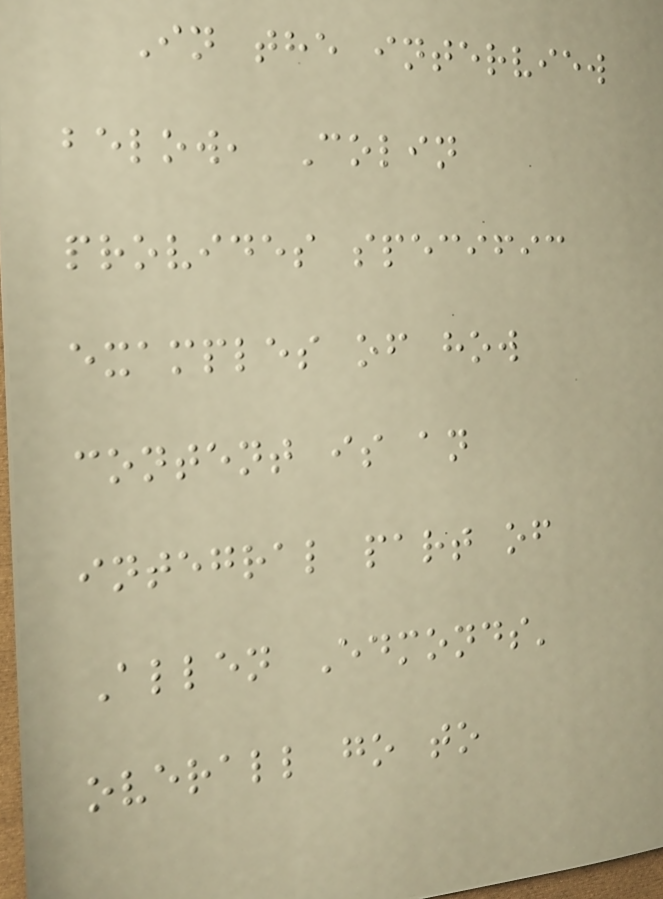In the interview
below, Colin
provides specific
examples of how
content is an
integral part of
Allen Edmonds'
overall go to
